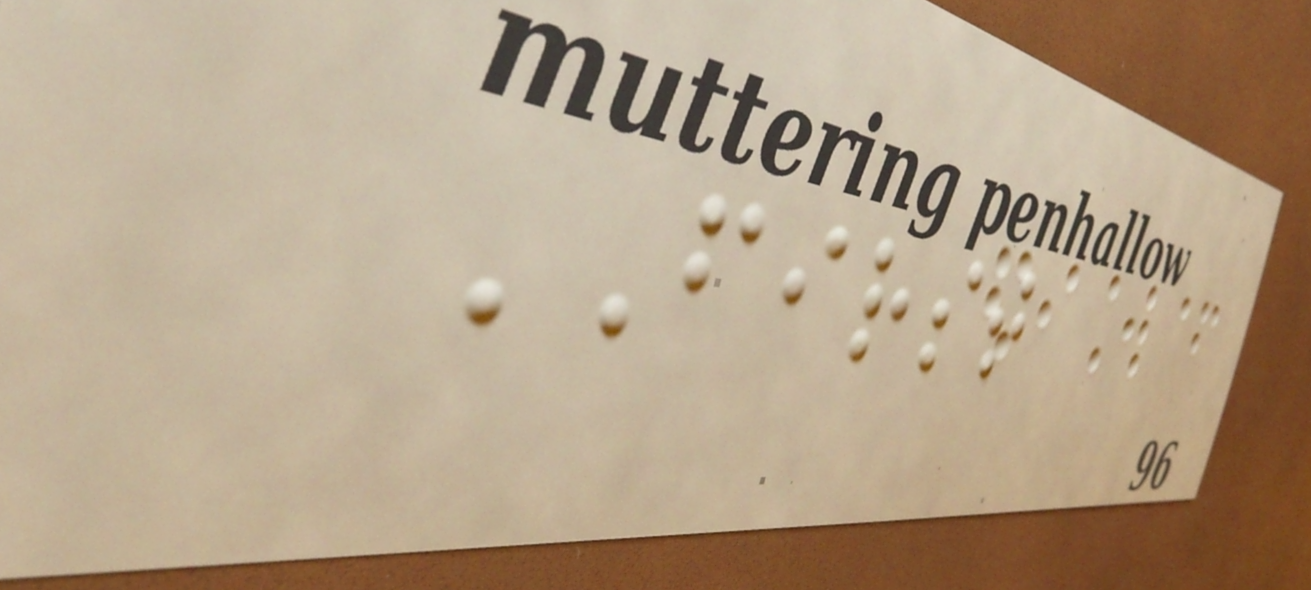FIRST
